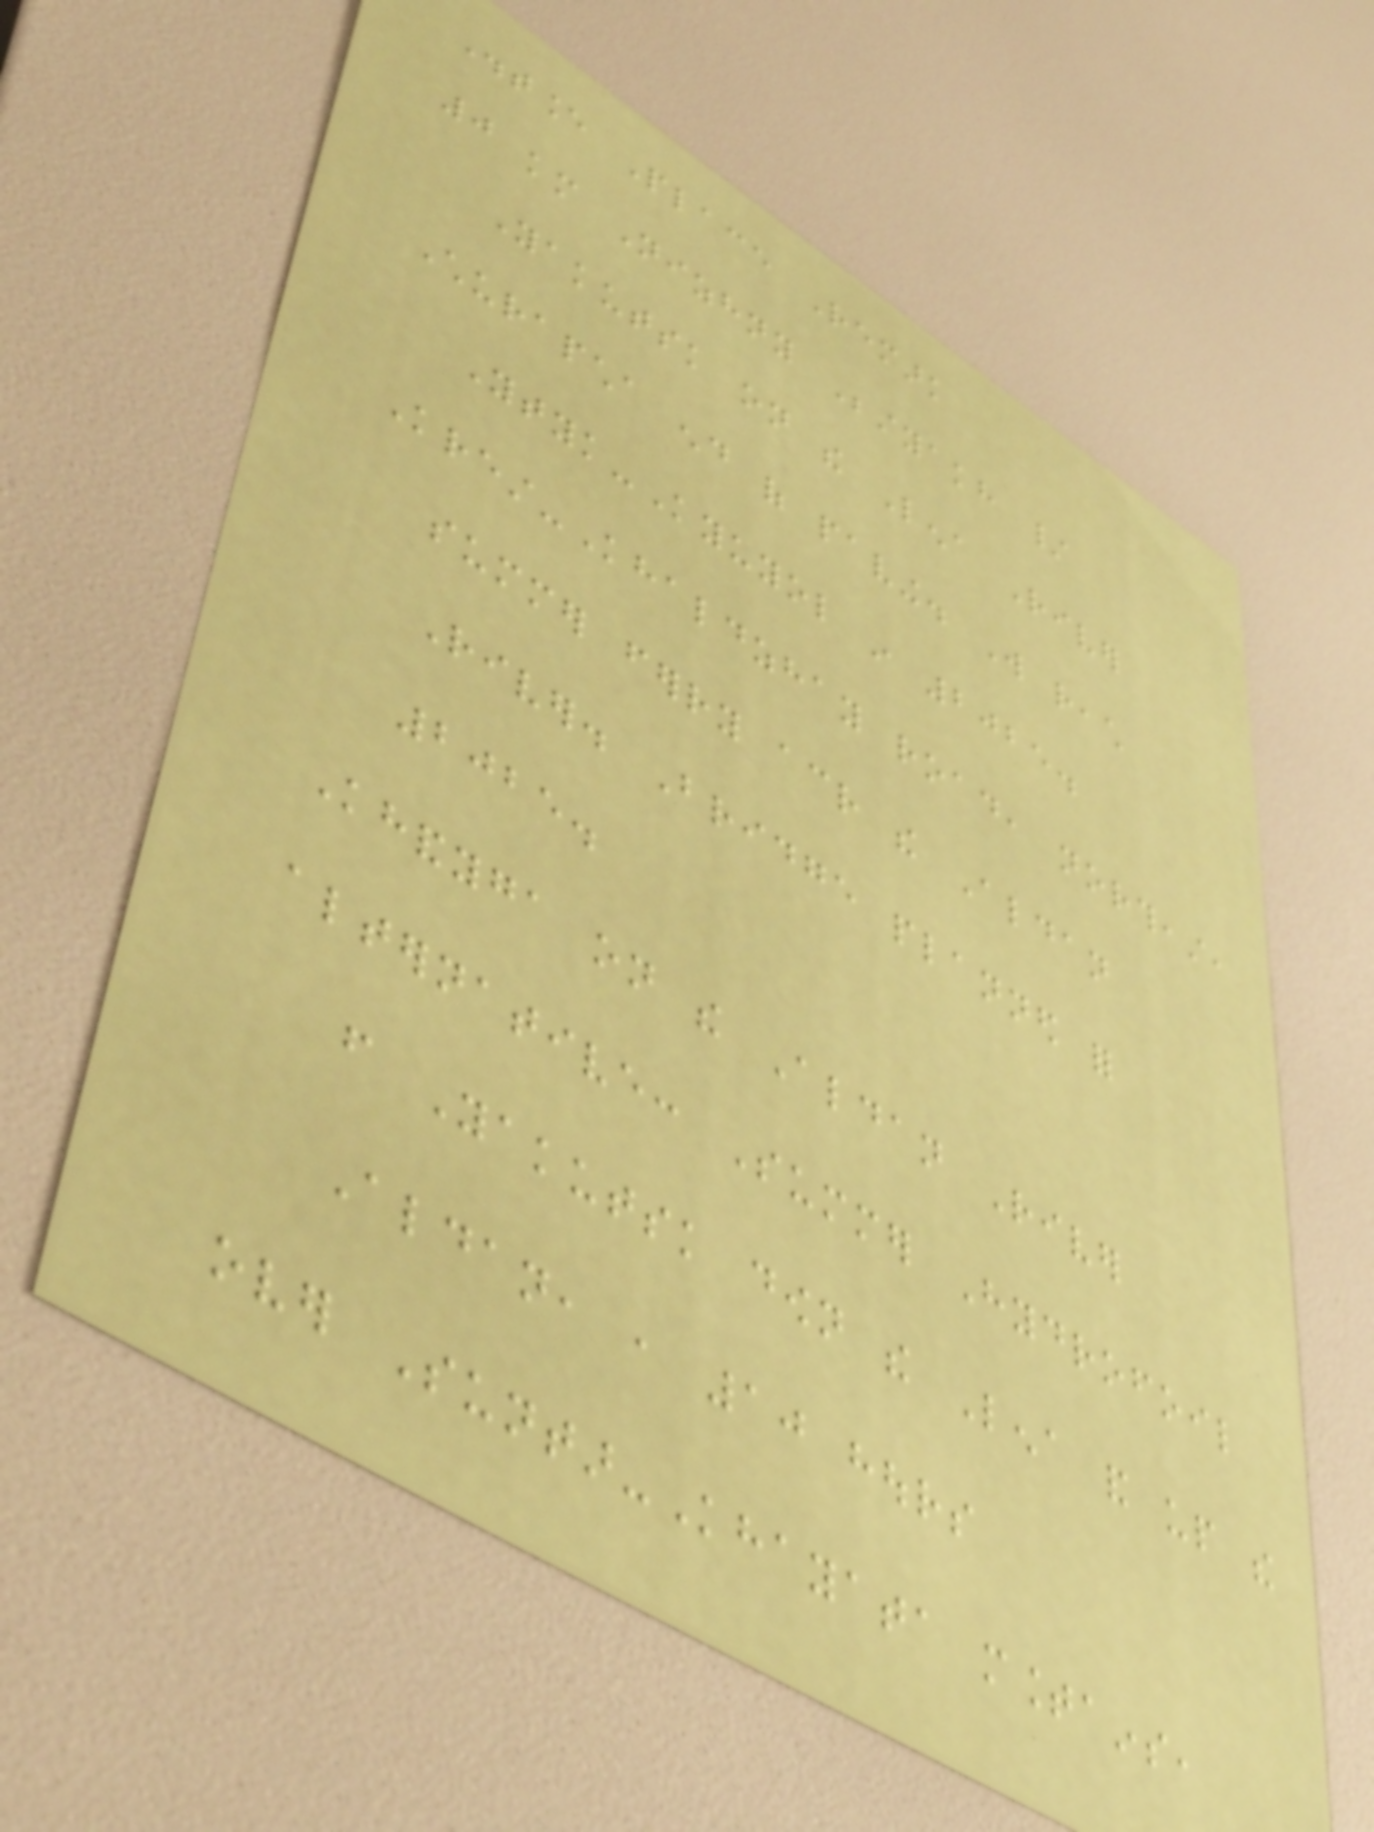Distance Place Remark
0 km Nizhny Bestyakh /
Yakutsk on the Lena River
Churapcha end of paving. Will reach
Ytyk-Kyuyol in 2025.
Krest-Khaldzhay road, northeast,
summer ferry across the Aldan
River. Bridge planned for
2025.
Khandyga on the Aldan River
alternative: Summer Hydrofoil
from Yakutsk down the Lena and up the
Aldan, , 10 hours
over Suntar-Khayata mountains,
